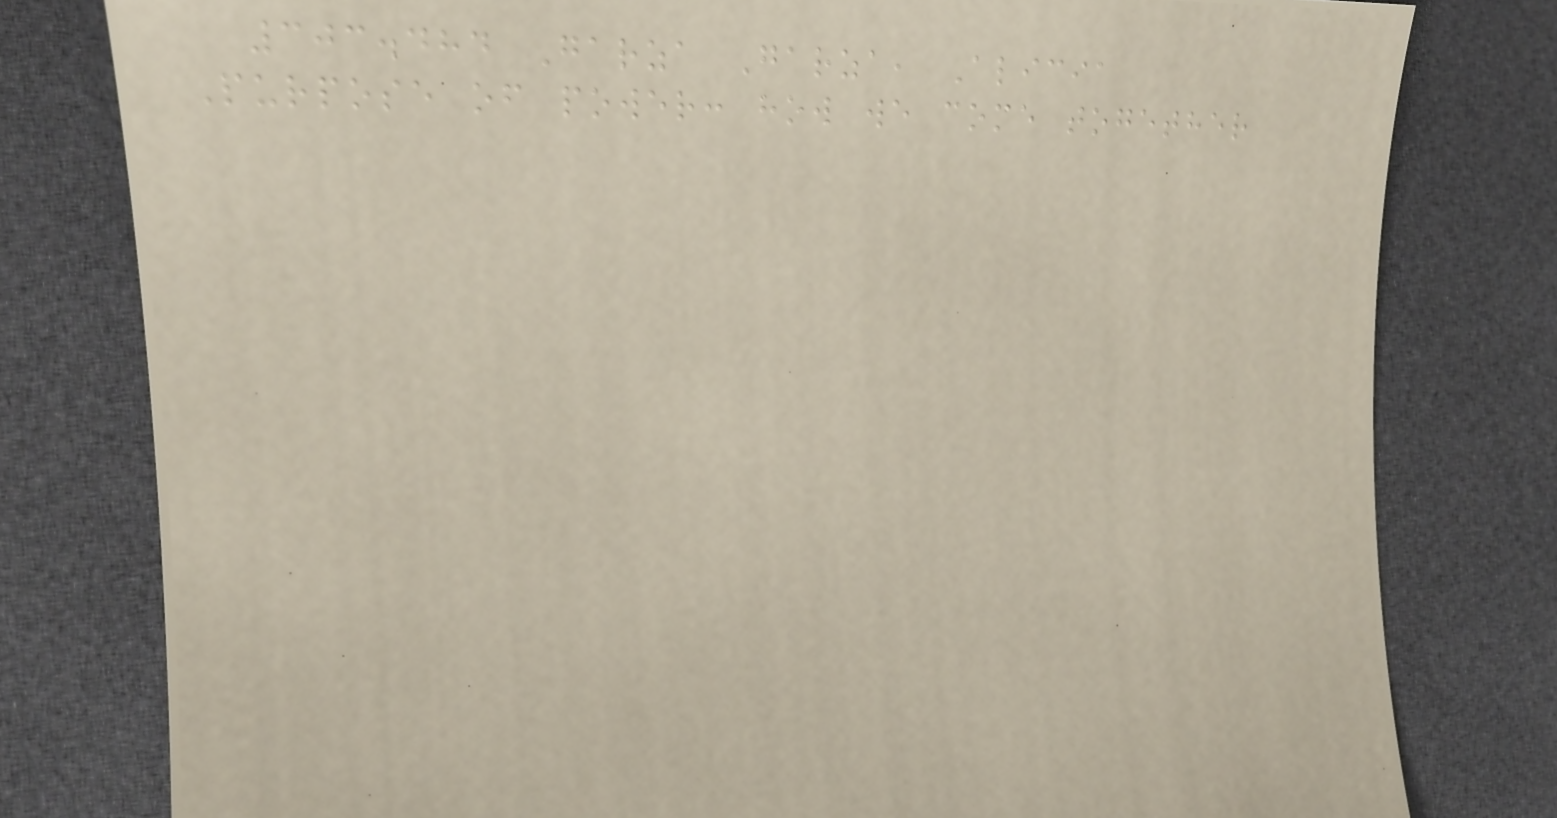303.484 Garza Garza, Alicia
Purpose of power: how we come together
